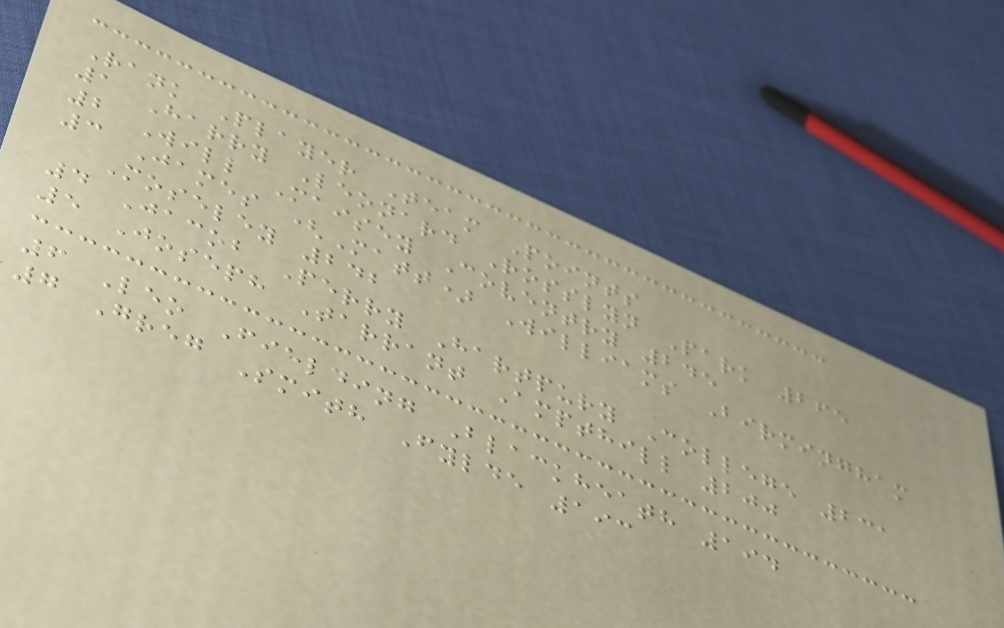Rank Player Team Points
1 Harry Leonard Rosslyn Park 265
2 Will Maisey Coventry 245
3 James (Matt) Williams Birmingham
Moseley 242
4 Jacob Perry Hartpury College 231
5 Joseph Tarrant Ampthill 200
6 Leo Fielding Blackheath 194
7 Greg Smith Fylde 193
